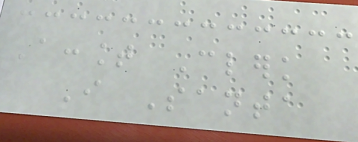Account Clerk
I Santa
